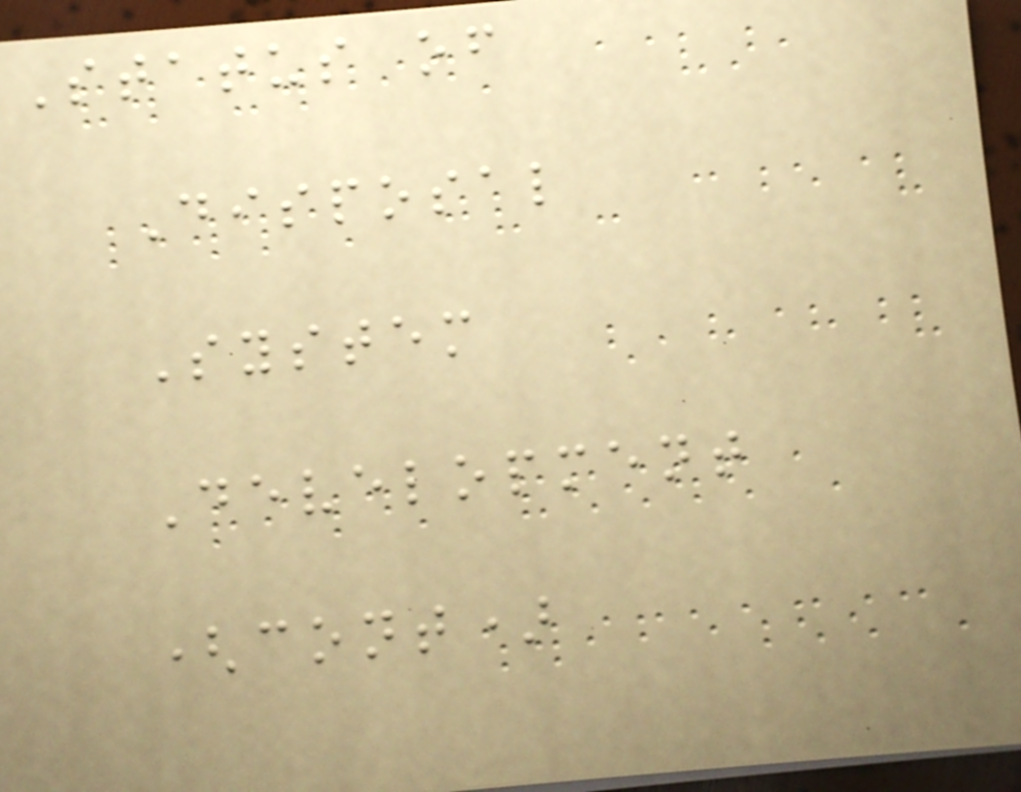Status of
Disposal
System
Development
(cont)
